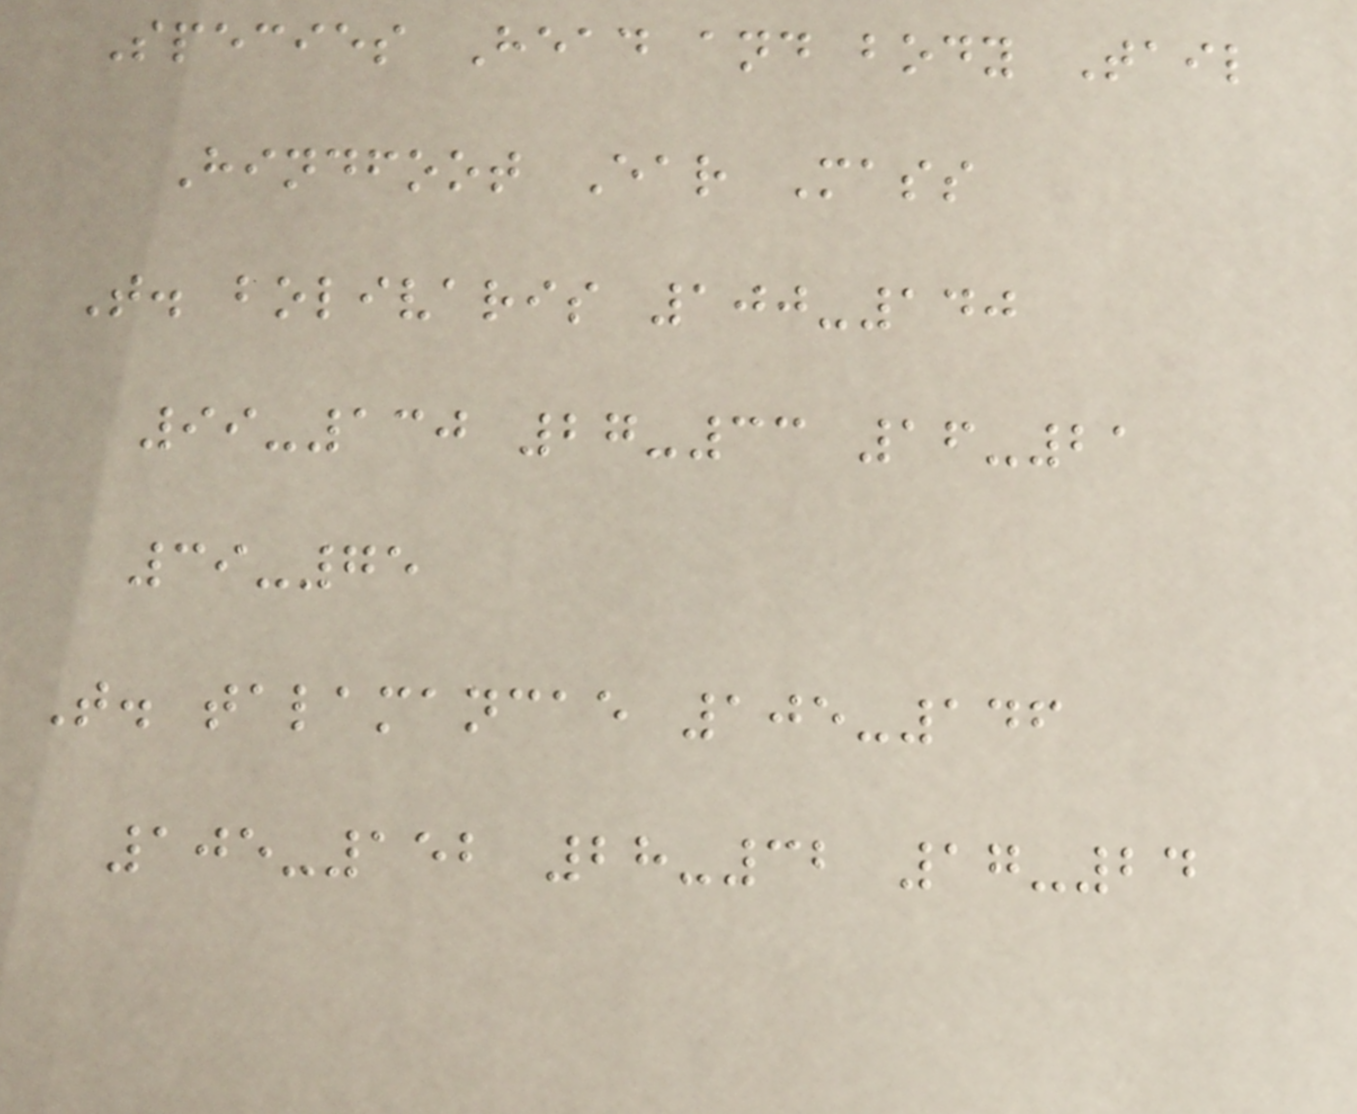Species Head and body Tail
Hindfoot Ear Mass
T. bolivaris 100-140
99-130 27-33 16-21
39-75
T. talamancae 105-146
105-152 28-32 17-24
